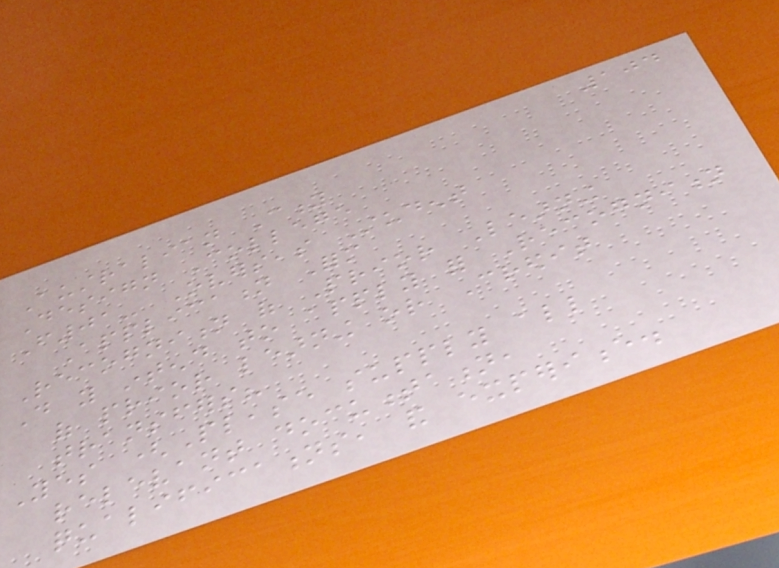104
Australian City
Design College
F01- Overseas Student
Application Form
Recognition of Prior Learning
Do you intend to apply for Recognition
of prior learning or Credit
transfers?
Yes (Please supply all
relevant documentation,
qualifications, and experience.
